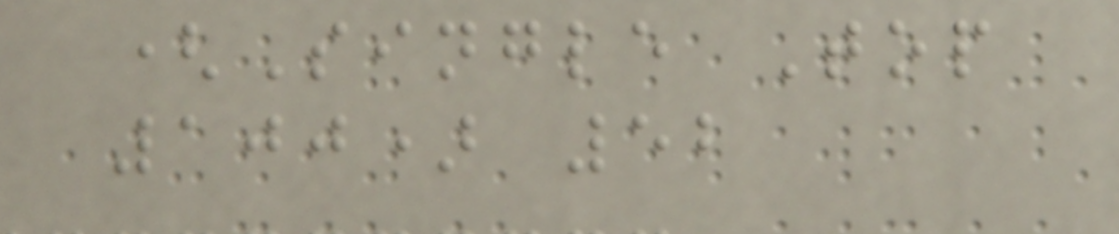(Single Top
100) 52
